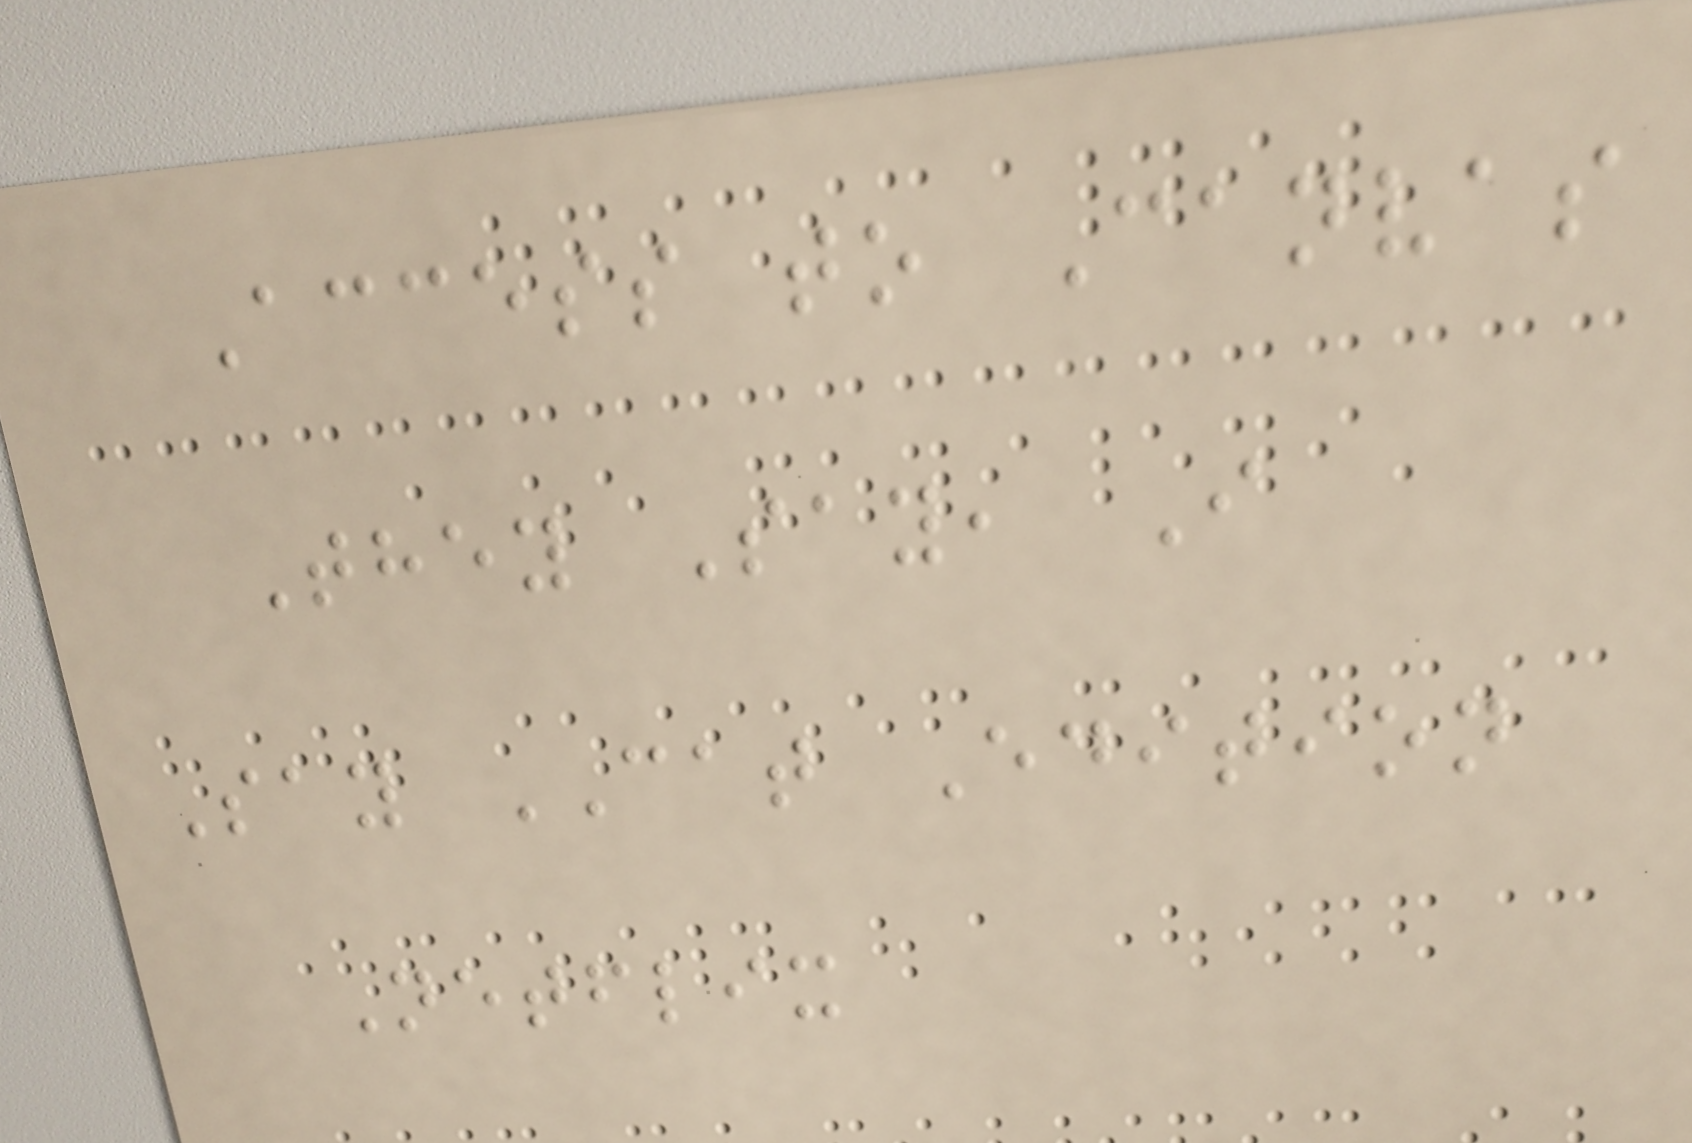Access to Canvas
They Say, I
Say CAT Edition
Netflix
